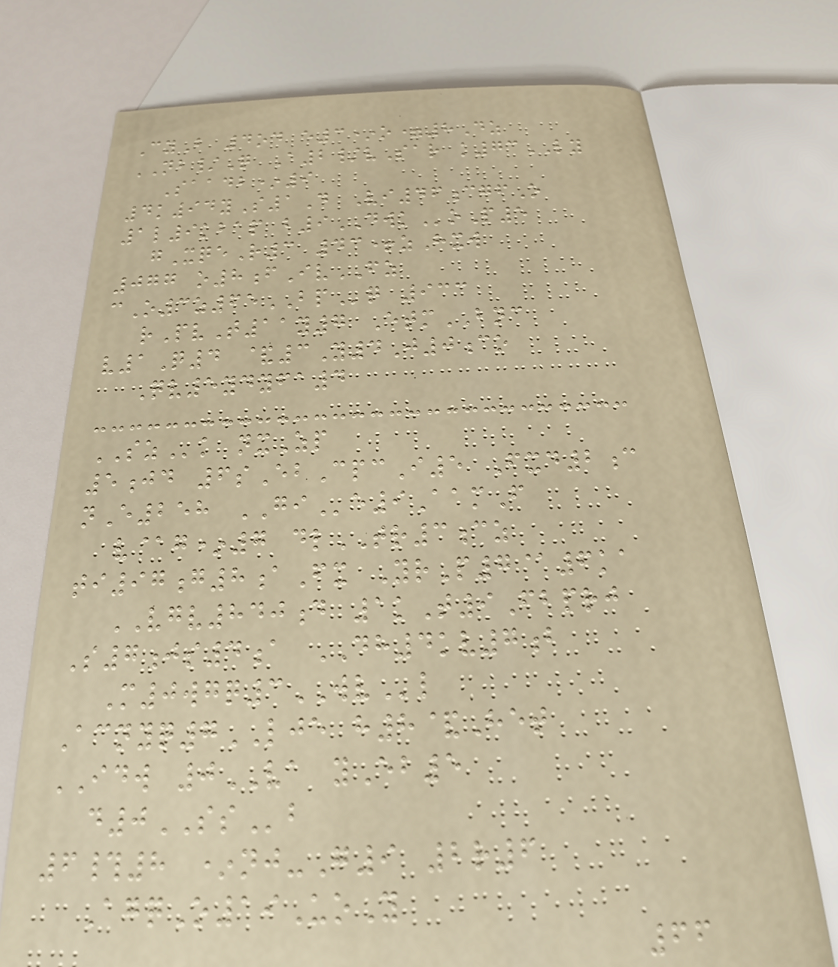CyB 4od e3*o=8Dz
NB/Q A2/vSar k73LY
Saadb*9
4k94yS1D Vi46cgfO
1l9kbap b9DWKoP5
gXqeR3 43+zHxw
077 o8fIvFZ
cO3z65BPq 933
rPvT11y7 EtmBNC
v1Q4 &3Y4J0co
Qv5ydyfa4
SZk nxZp
5jd 6sEbCpcI5 Fxd2c
nE258 GIe9AamF
v@g*7 dlTR3cz
ti97g8aFx YrP7@6ka
VGV840d 1kT9Fbprj
S7js4a DH4kv7b
M0wgq3WVl
Acnyq7LJE h8&Het
IDW 0VA yEb5
d0SSb
6#8 *nj-G9 2r6
AgqO19UoY
66
